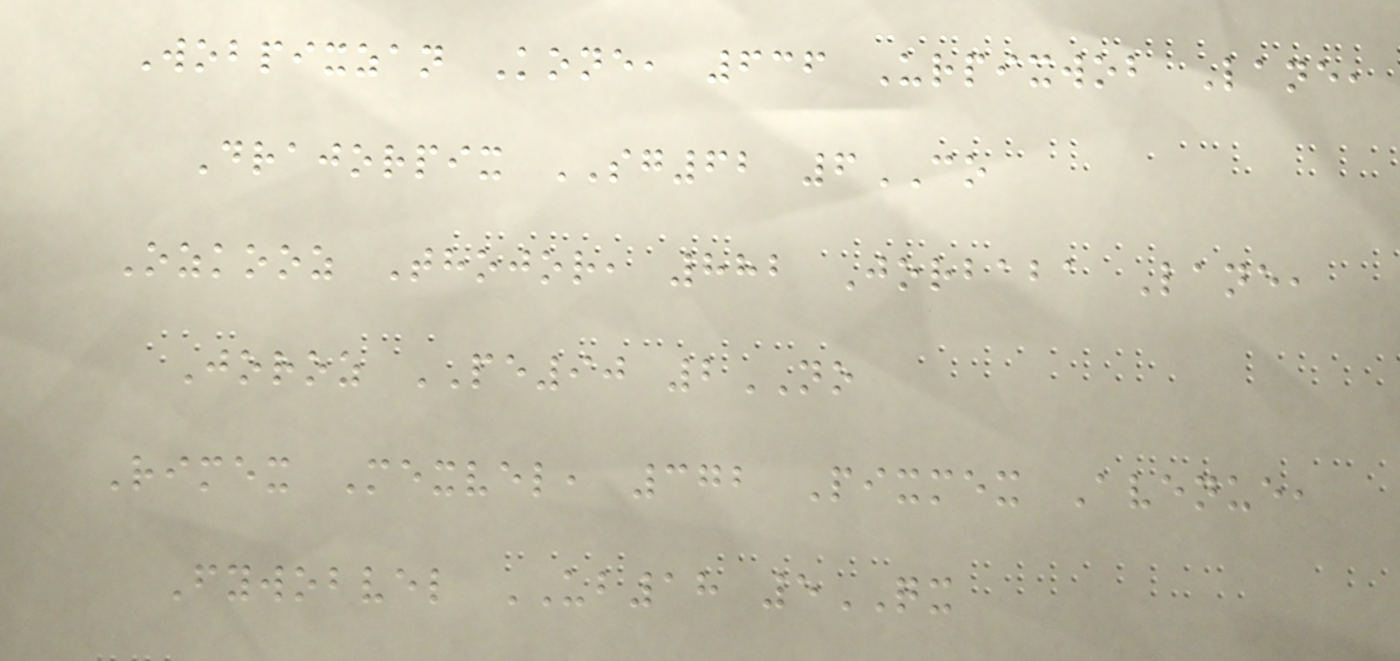Wobpixzan Kone, 636 Urpixwob Lane,
Drajorpix SG62 6CO
Ozkooz Thojor, 882 Jorbaba Lane,
Joroz PE90 2NO
Rimex Mexvel, 372 Pixmex Avenue,
Fywobvel UB18 5QX
